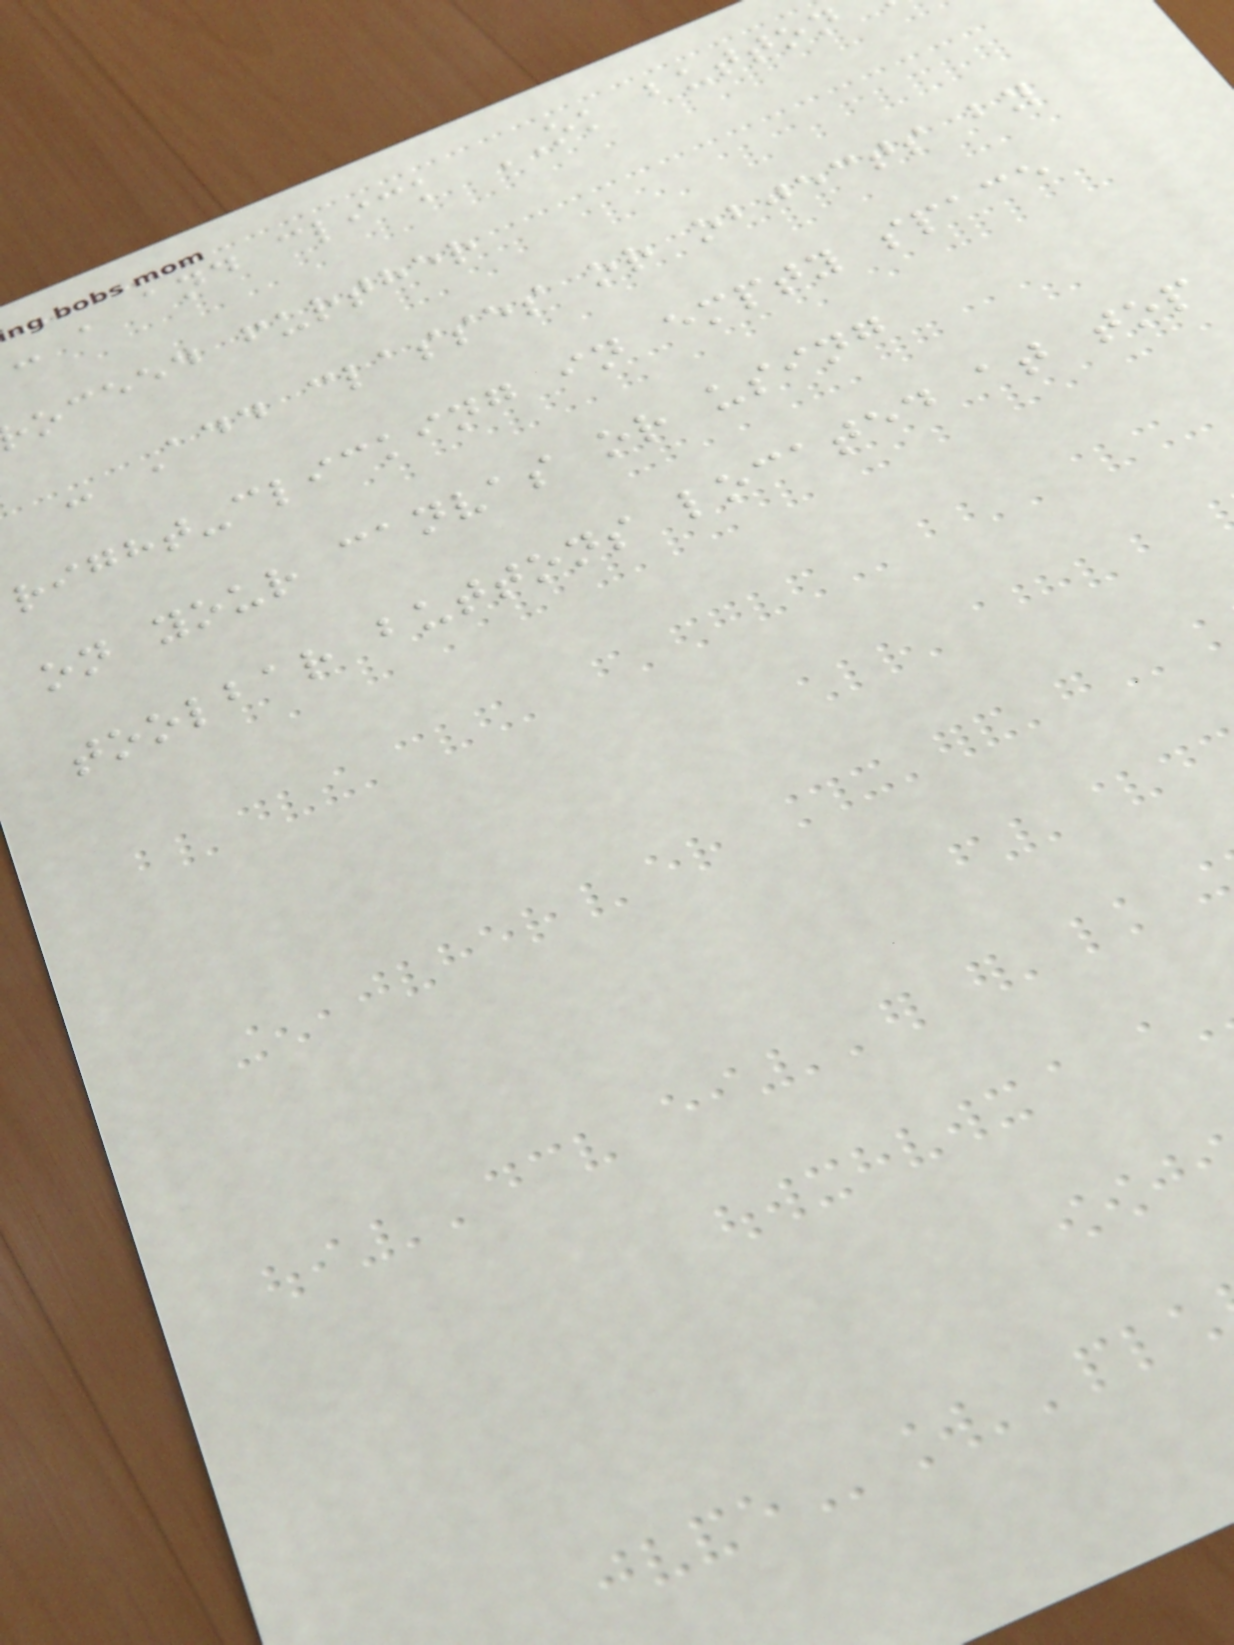- , and click OK button
oceed further
- Add classes or objects by
right-clicking in empty space
on your canvas or using
toolbar buttons located at top
